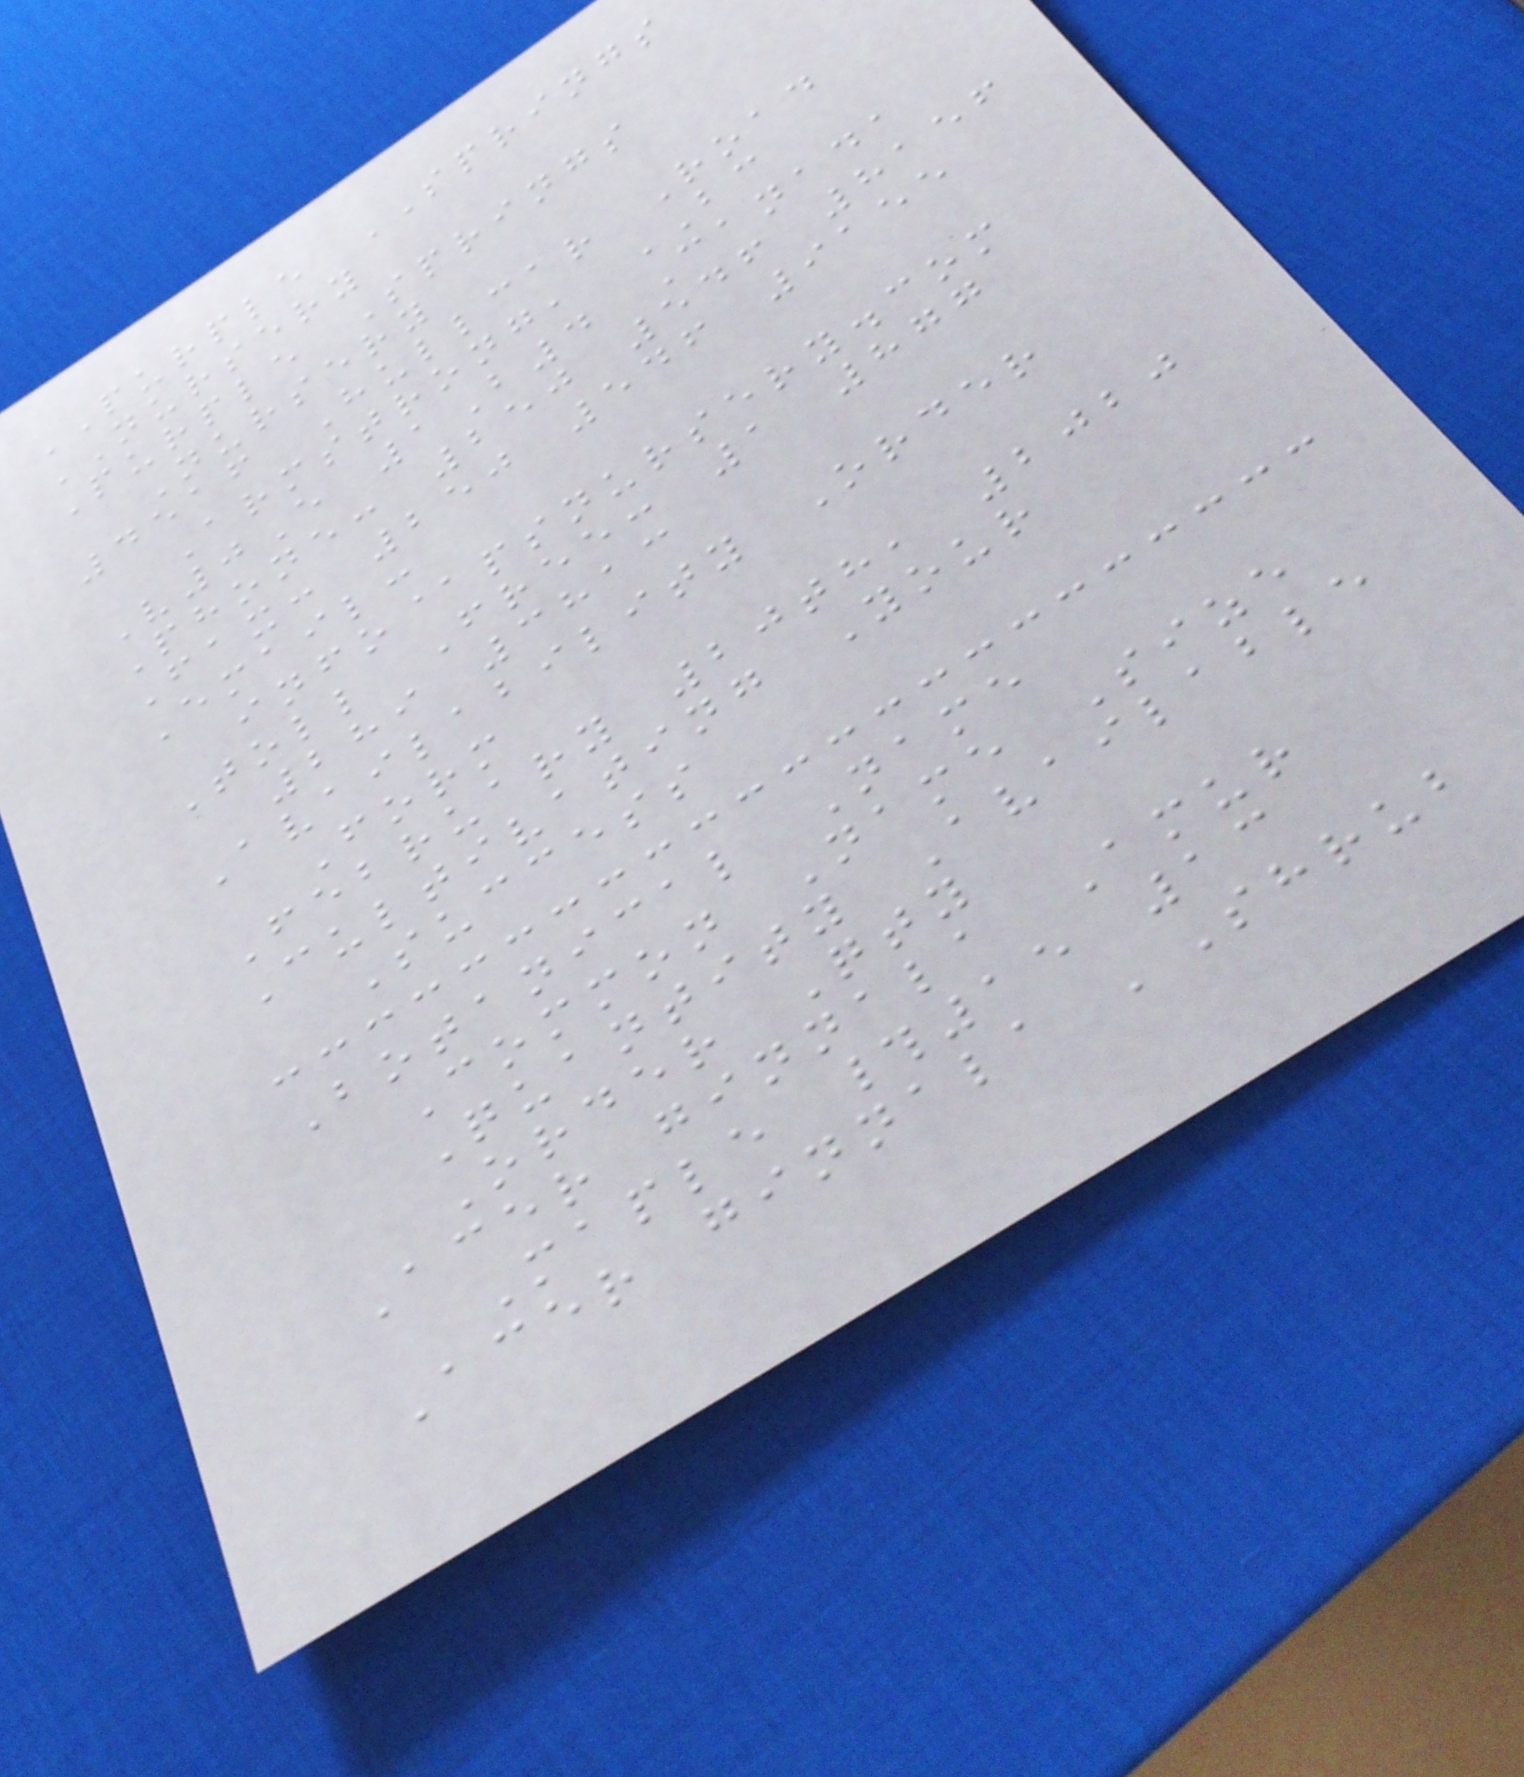PURPLE SPRINGS
NURSERY
Purple Springs
Nursery
4516 Hullcar Road
Armstrong, BC
V0E 1B4 Canada
Phone: 250 546 8156
Fax: 250 546 9155
Email:
info@psnursery.com
Toll Free: 1 877
289 3813
Availability Order
Form
February 20th, 2020
Cultivating Your
Success
Botanical Name
Common Name Size
Quantity Available
Order Qty
Acer ginnala Amur
Maple #15 13
Acer ginnala 'Shrub
